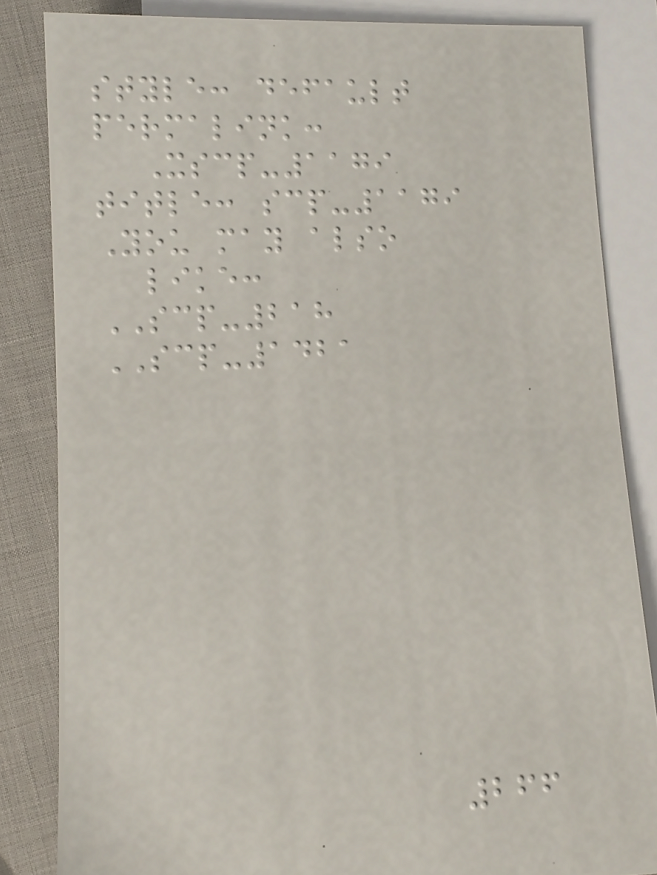style: default
permalink:
Xscp-1179
title: scp-1179
You may also
like:
SCP-218
SCP-1421
266
